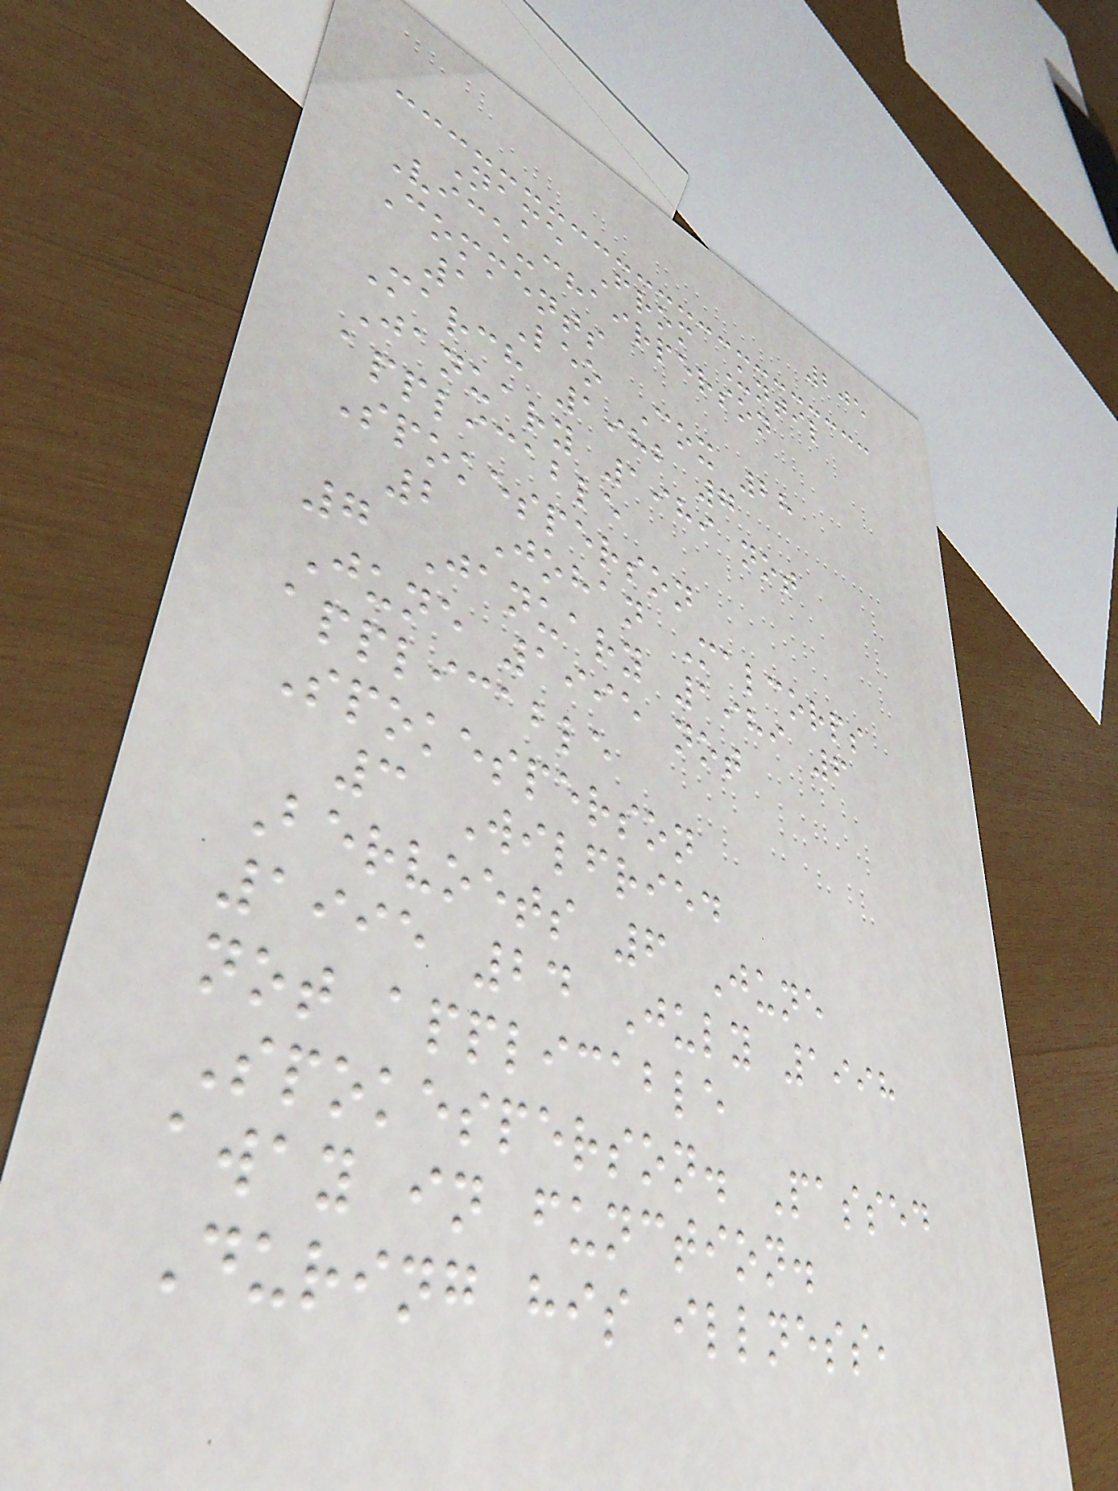205
Name From Until
Vice-chairperson
Comments
1 Leo Cox 28
March 1982 7
January 1989 not
applicable
Spokesperson
2 Johan Malcorps
7 January 1989 6
June 1995 not
applicable
Spokesperson
3 Wilfried
Bervoets 6 June
1995 24 July 1998
not applicable
Spokesperson. Passed
away in function.
During his illness,
